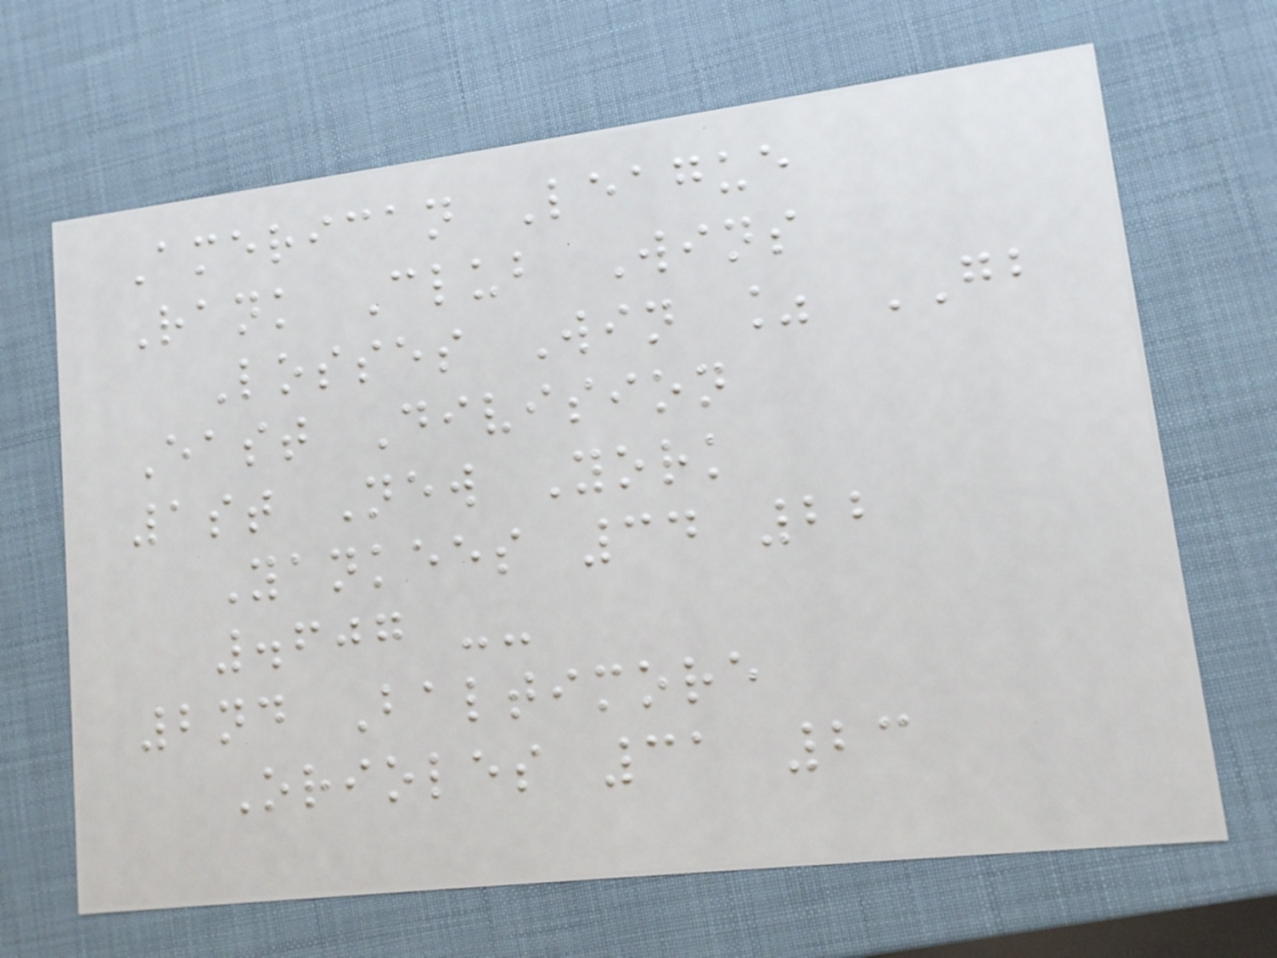American League
Rank Club Wins
Losses Win % GB
East Division
1st New York
Yankees 34 22
.607 --
2nd Baltimore
Orioles 31 23
